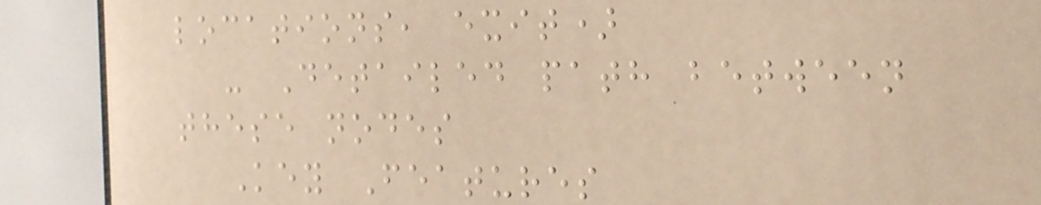locations, exit)
- Detailed path between
these nodes
Key Features
